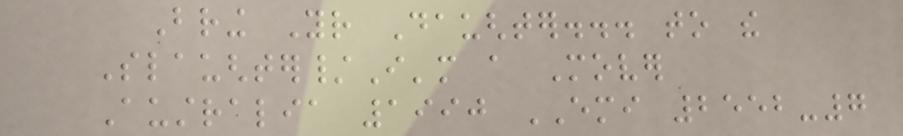Bring Your Daughter... to the
Slaughter/I'm a Mover
Australia 1990 EMI 2552-7
